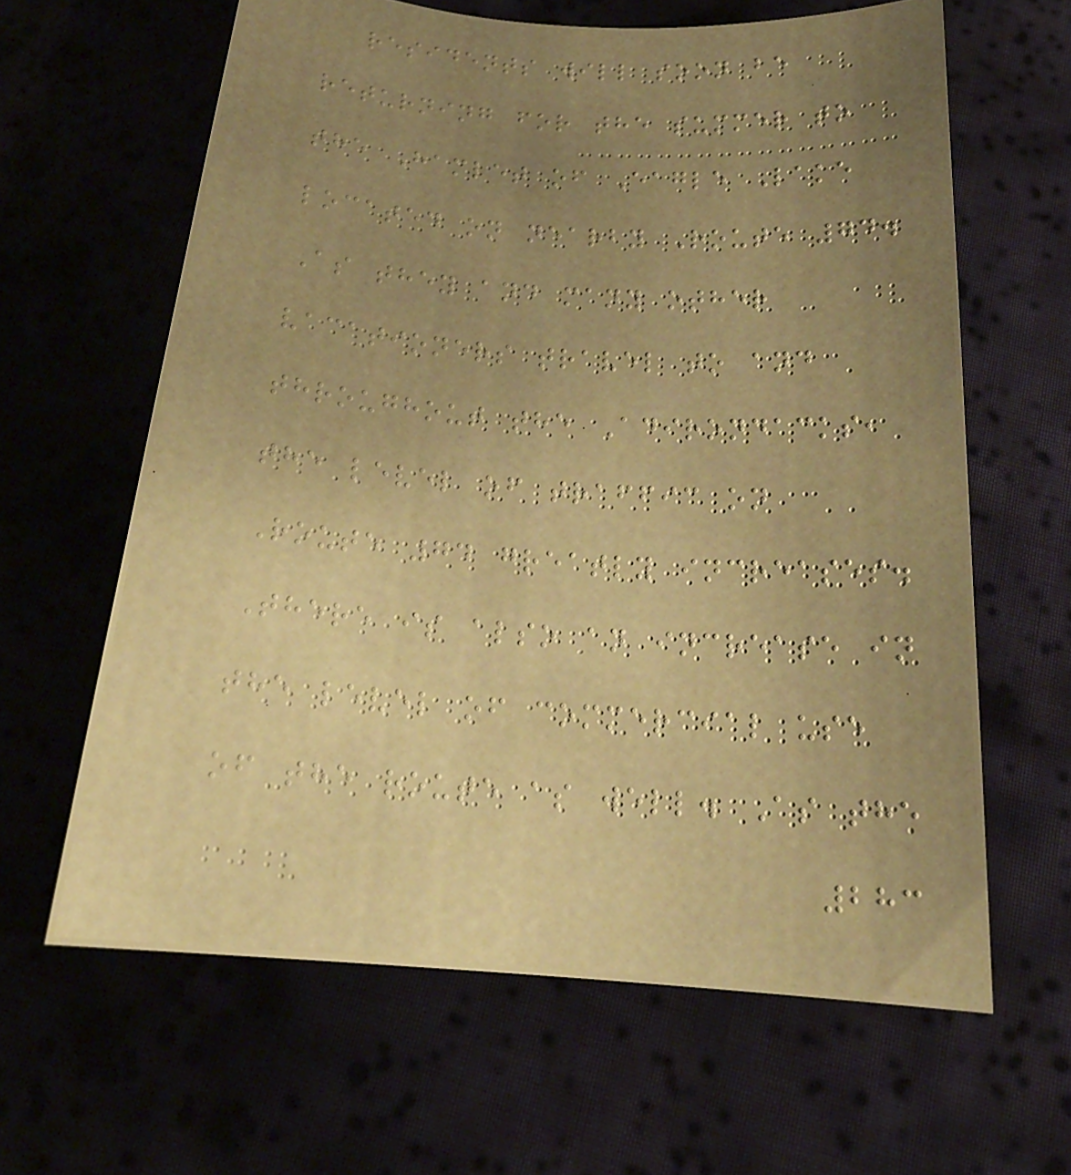residents will soon be
returning for the summer to
the Hamlet of Eagle Lake
located on nearby Route 74.
As they and many other
vacationers travel to and
throughout the Adirondacks,
the level of traffic on
Route 74 greatly increases.
There is also an increase in
the level of commercial use
of the route as well. As the
283
